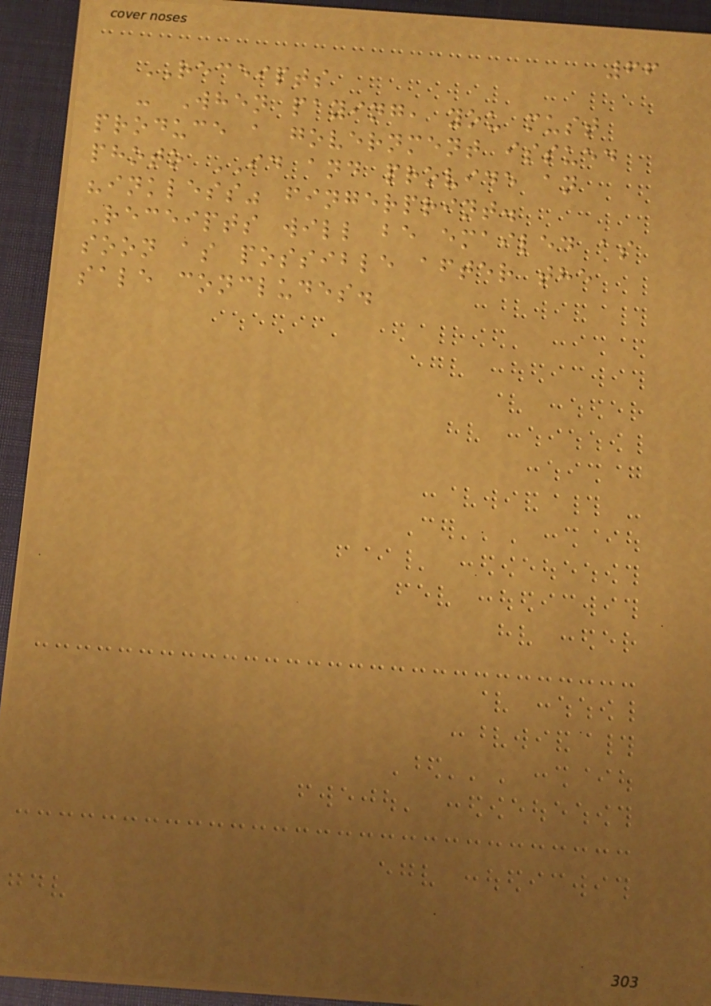66
RECEIPTS
- When paying, you must
produce a government issued
photo ID and provide an
"inkless" fingerprint.
Receipts will be emailed as
soon as possible after the
sale concludes.
